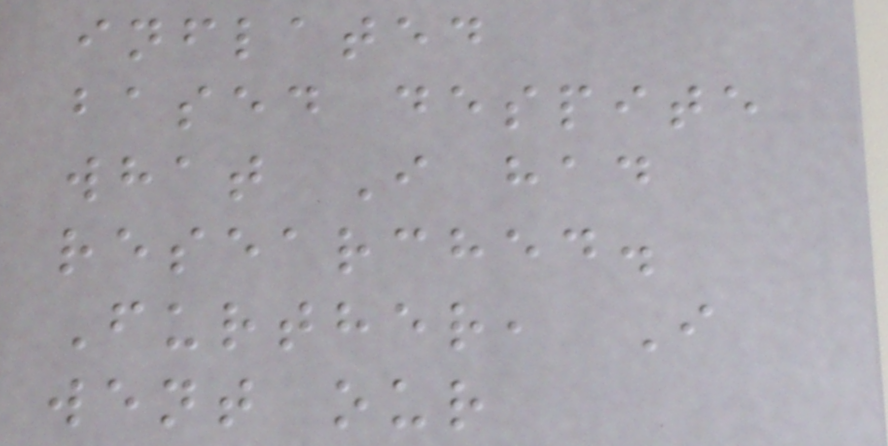inflated
based despite
what I had
researched.
Further, I
went our
